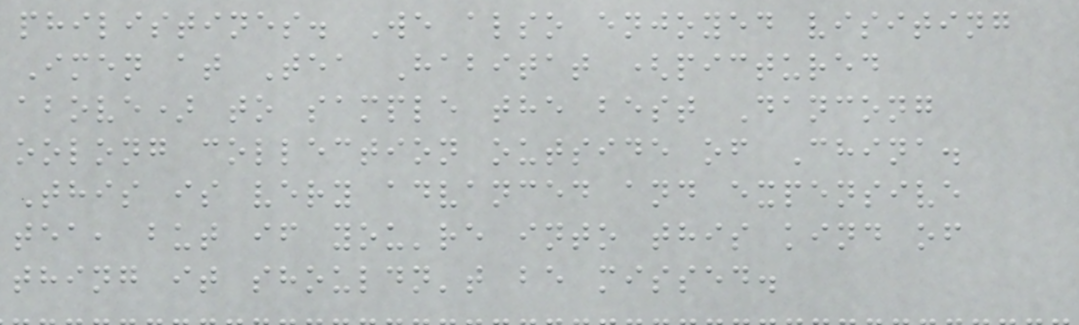philistines. We also enjoyed visiting
Imen at Tea Habitat (pictured
above) to sample the best Dancong
oolong collection outside of China.
This is very advanced and expensive
tea, but if you're into this kind of
thing it shouldn't be missed.
